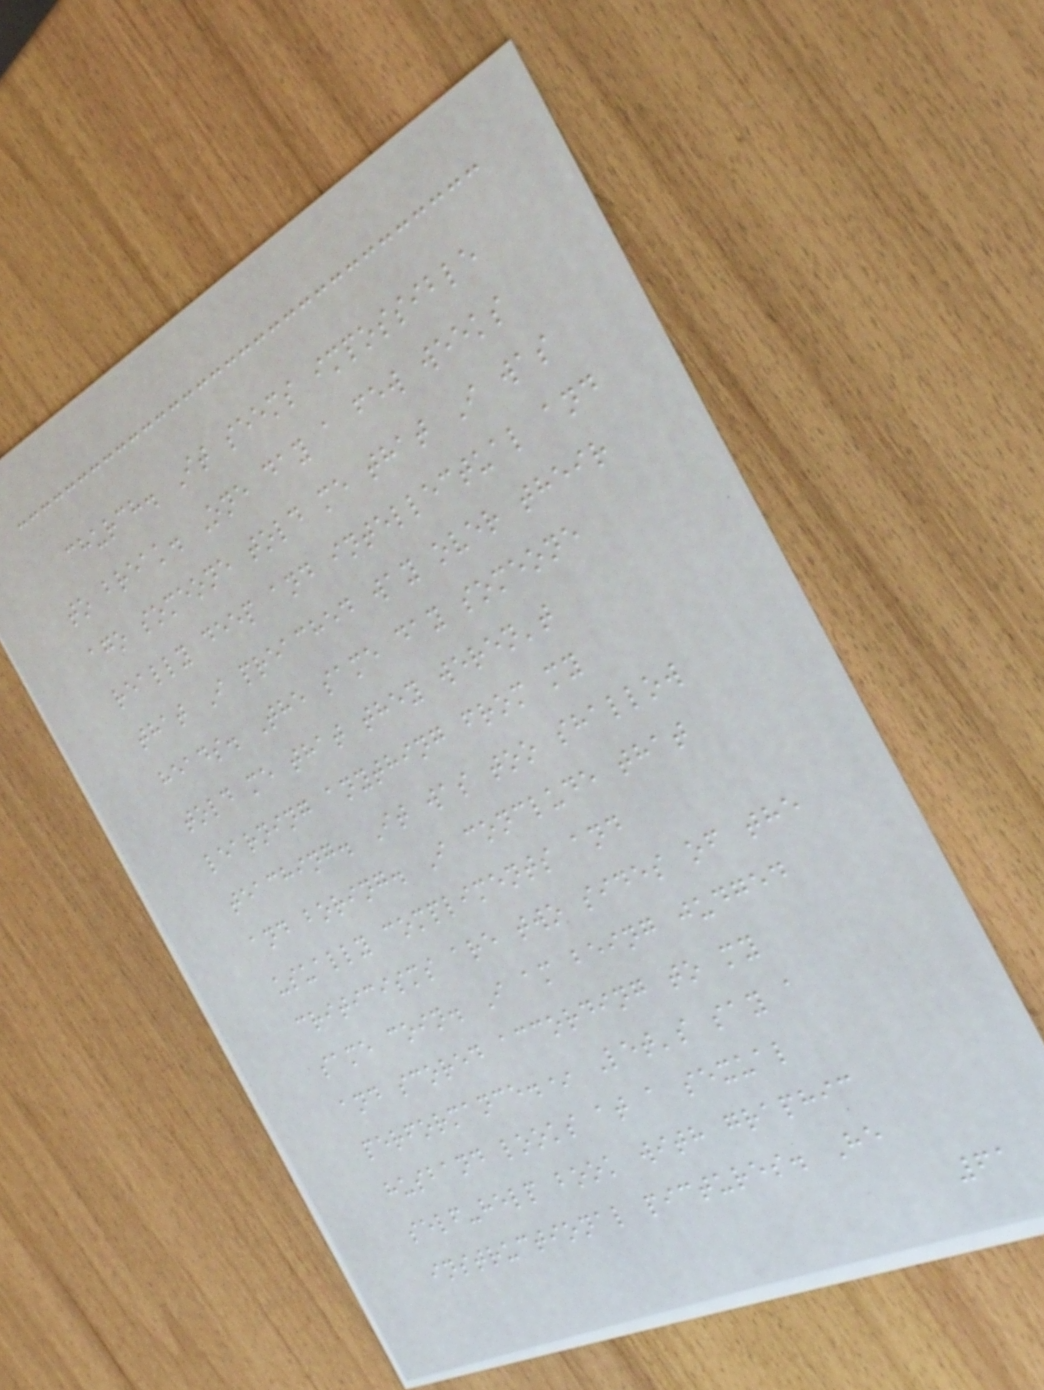church. It seems impossible
to break. One day a few weeks
ago someone told me that I was
really deep and intellectual and
that I preached way over their
heads. The same day someone
told me that they weren't
learning anything from my
teaching. It was too shallow
and boring. I conclude that
usually compliments and
criticisms are two sides of the
same coin. I am being judged
and scored according to my
performance.* Let's say a
husband looks at a sexual
self-help book with graphic
instructional pictures. He
61
